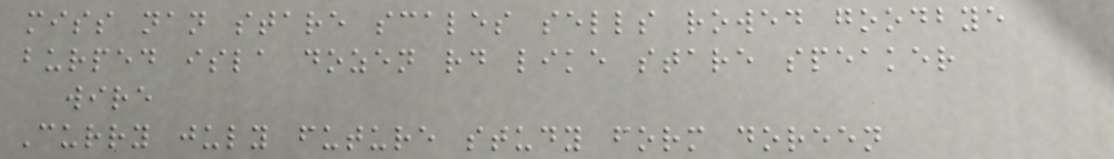miss nan stare scales sells rowed goodbye
burped isla dozen rd like stare speaker
wire
Curry july future study form doreen
